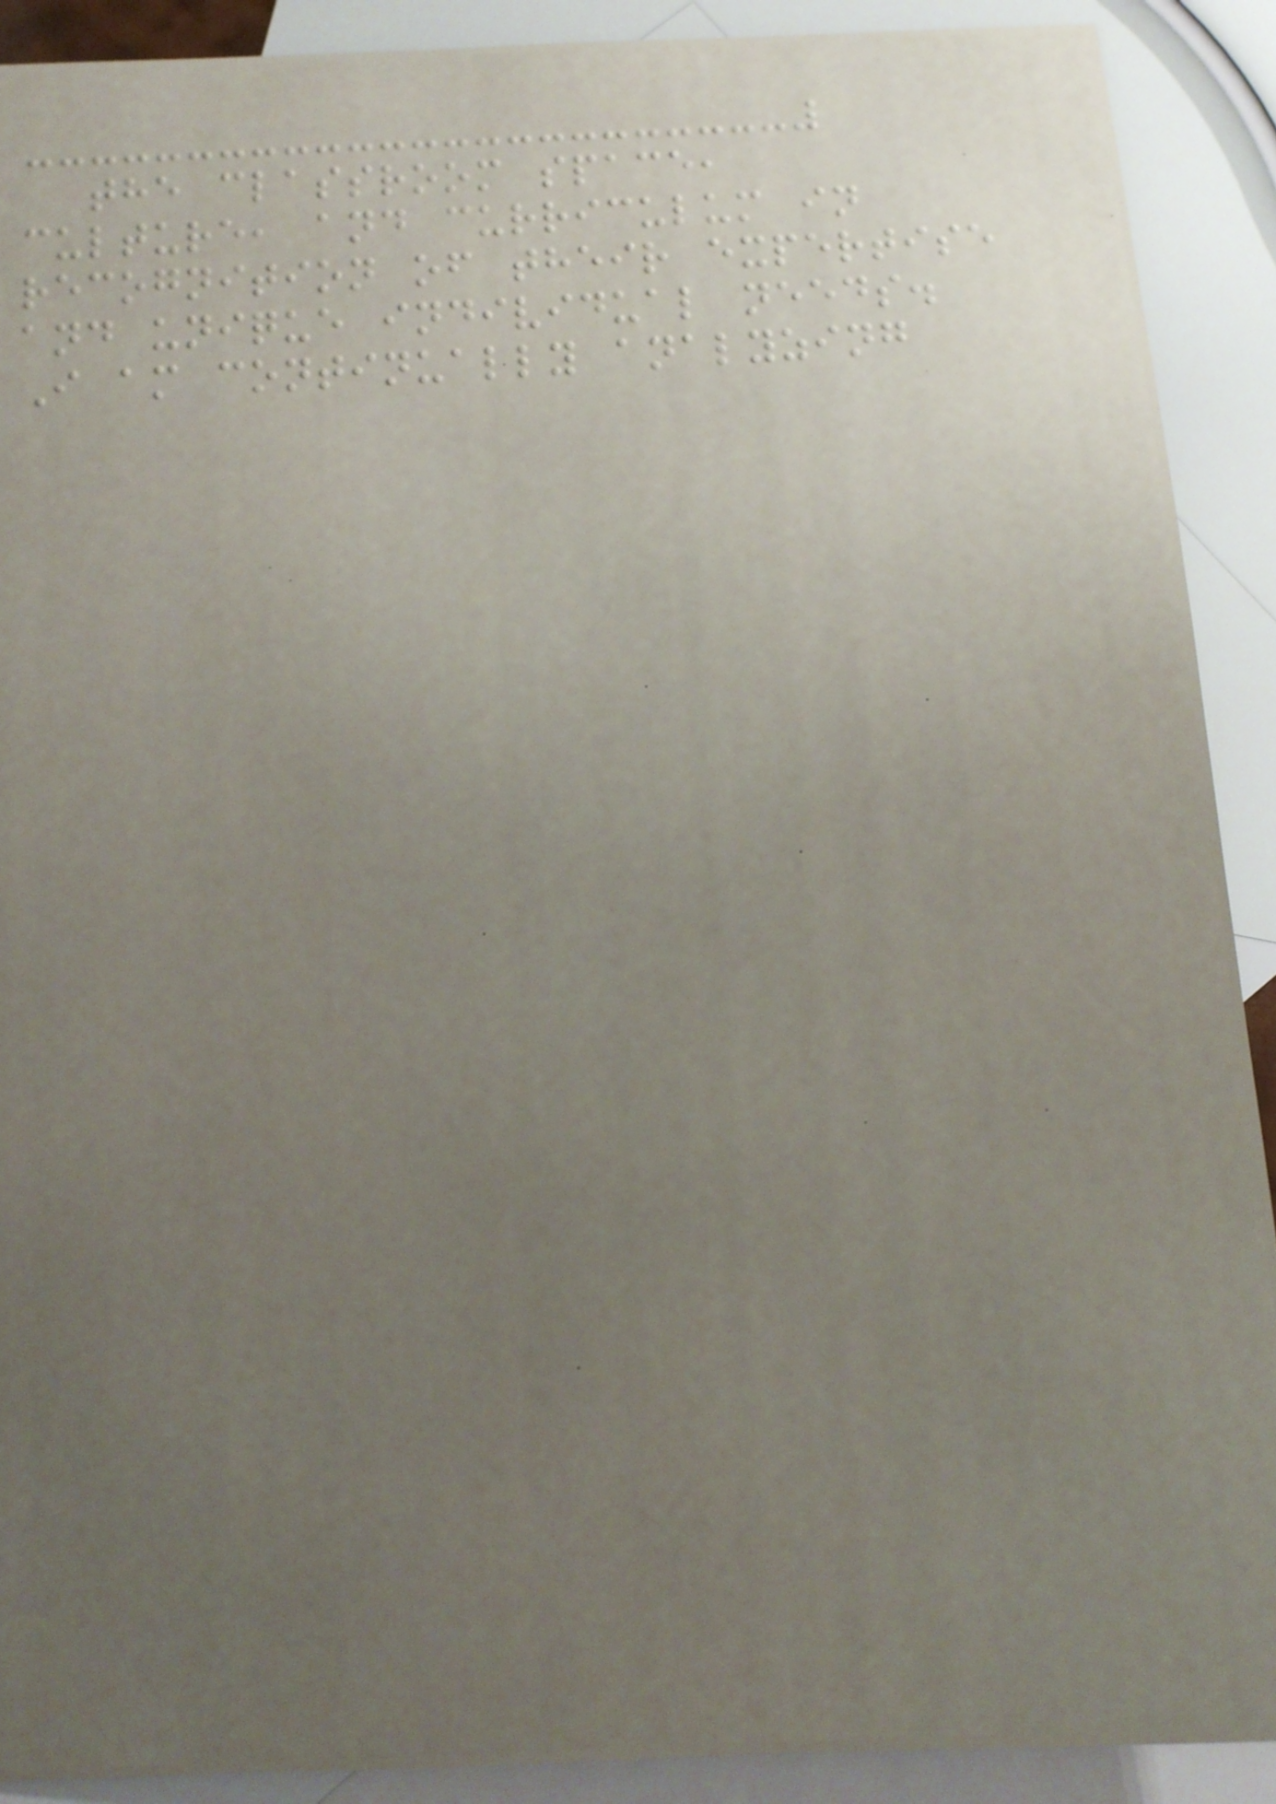the classroom space,
culture, and curriculum in
recognition of their expertise
and unique individual needs.
I am continually analyzing
